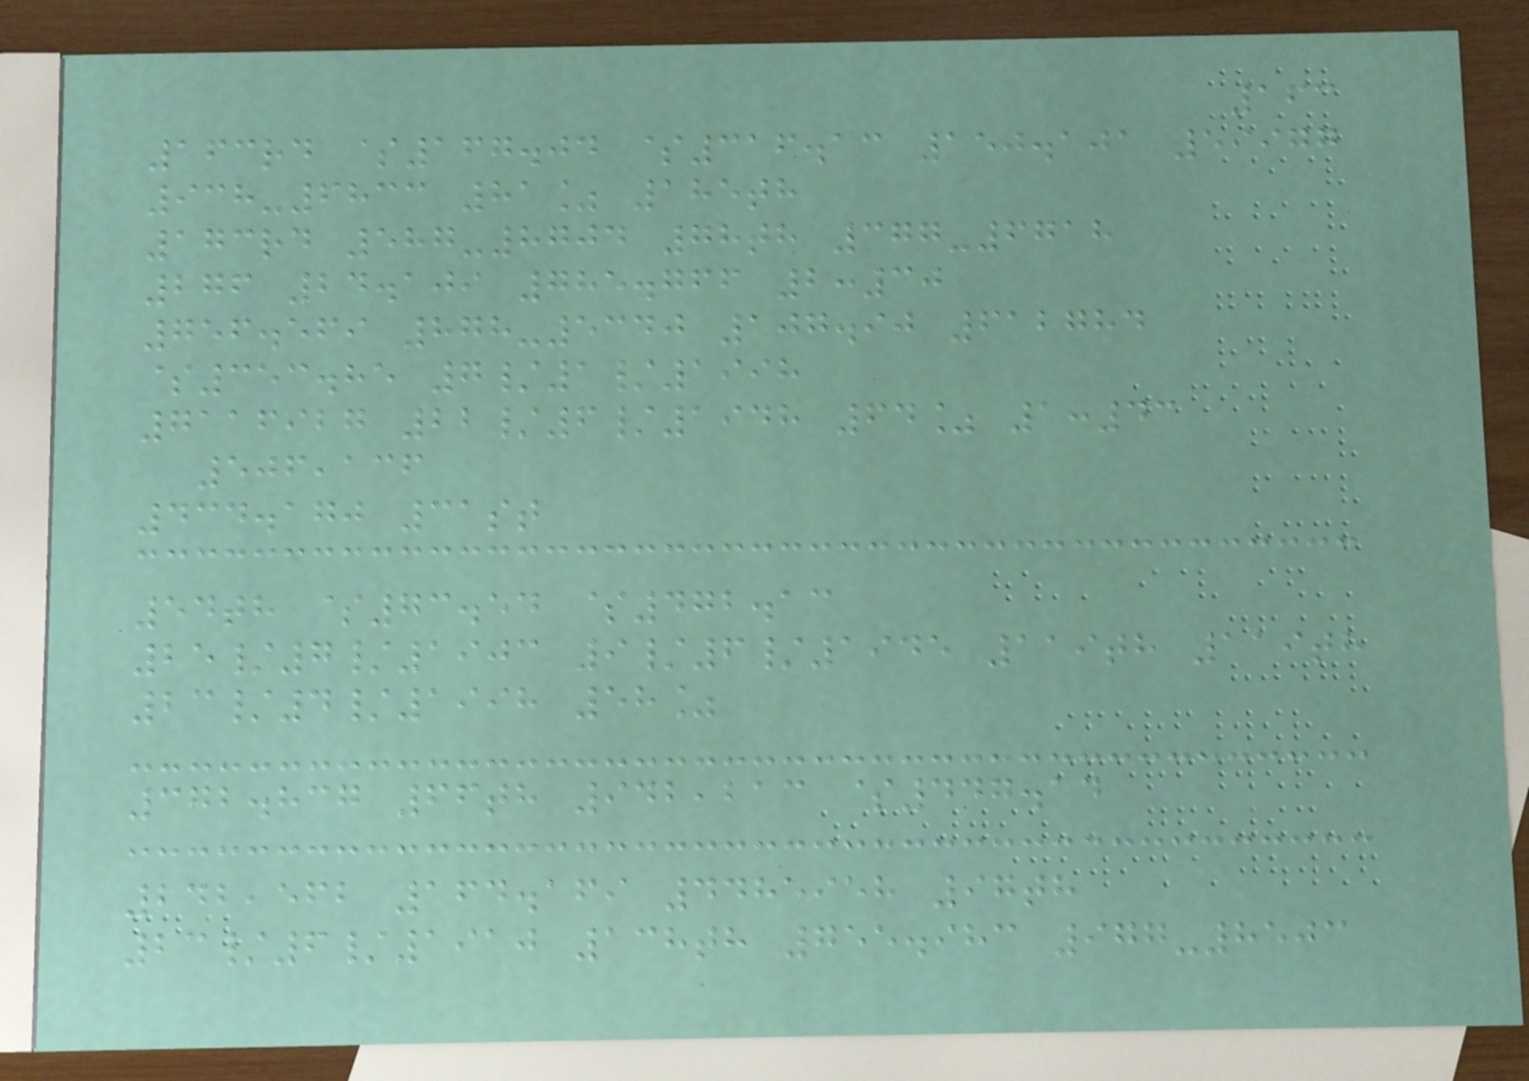163
163rd $167.04 $316.13 150.101 59977
938-6833 81% 185th
173rd 587-8704 78th 377-6718
276 24.109 785.766 2:30
756.569 878-5340 107.90 612784
$353.85 7/1/1998
7116927 22/6/1948 64% 1:43
506,136
434.170 31st
54th $73.54 $472.13
25/7/1903 9/6/1945 119th 119th
23/4/1998 58%
372.837 66th 942,213 $447.14
242,562 164.169 4485958 97th
23/6/1910 138th 755.983 977-8503
